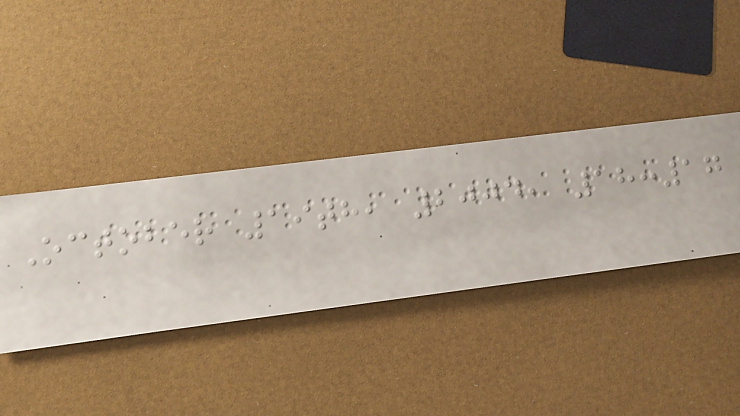October 19th, 2004, 18:17
